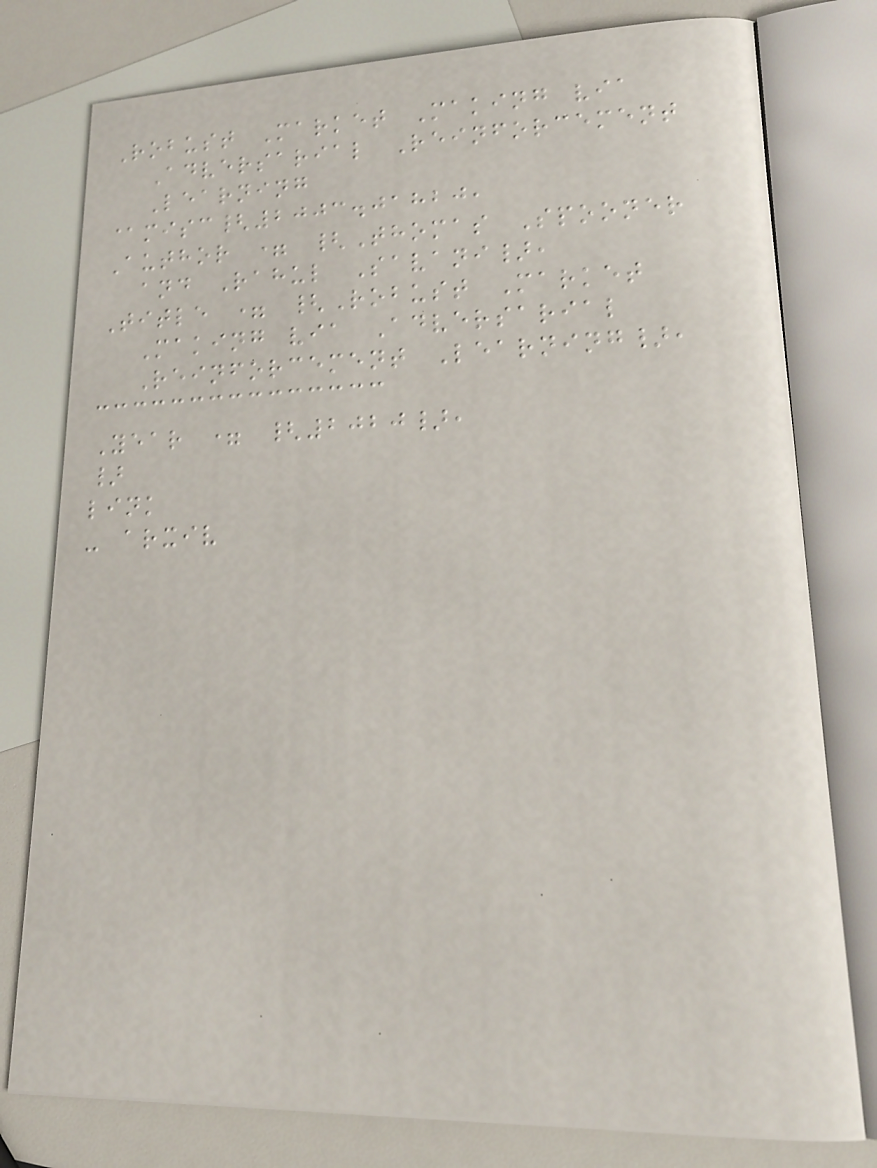Robust Market Making via
Adversarial Reinforcement
Learning
@misc{2003.01820,
Author = {Thomas Spooner
and Rahul Savani},
Title = {Robust Market
Making via Adversarial
Reinforcement Learning},
Year = {2020},
}
link
- arxiv
